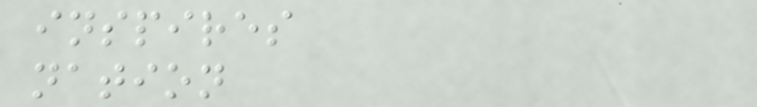inspires
nation
